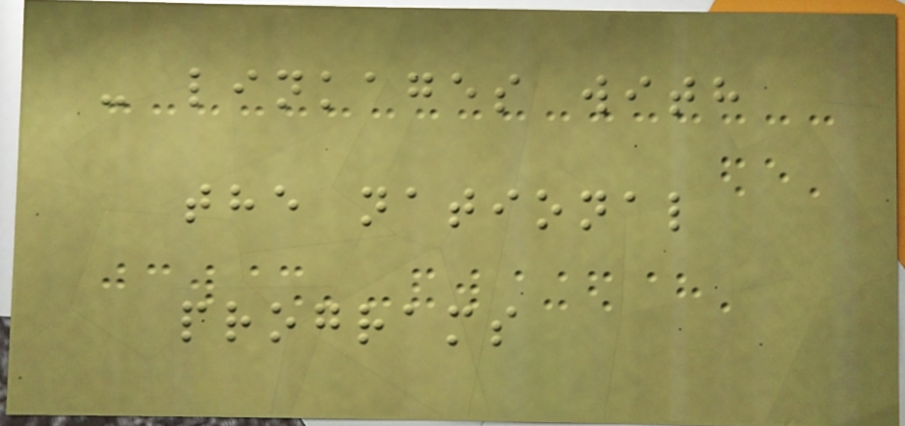- linkages with
the national
programs
